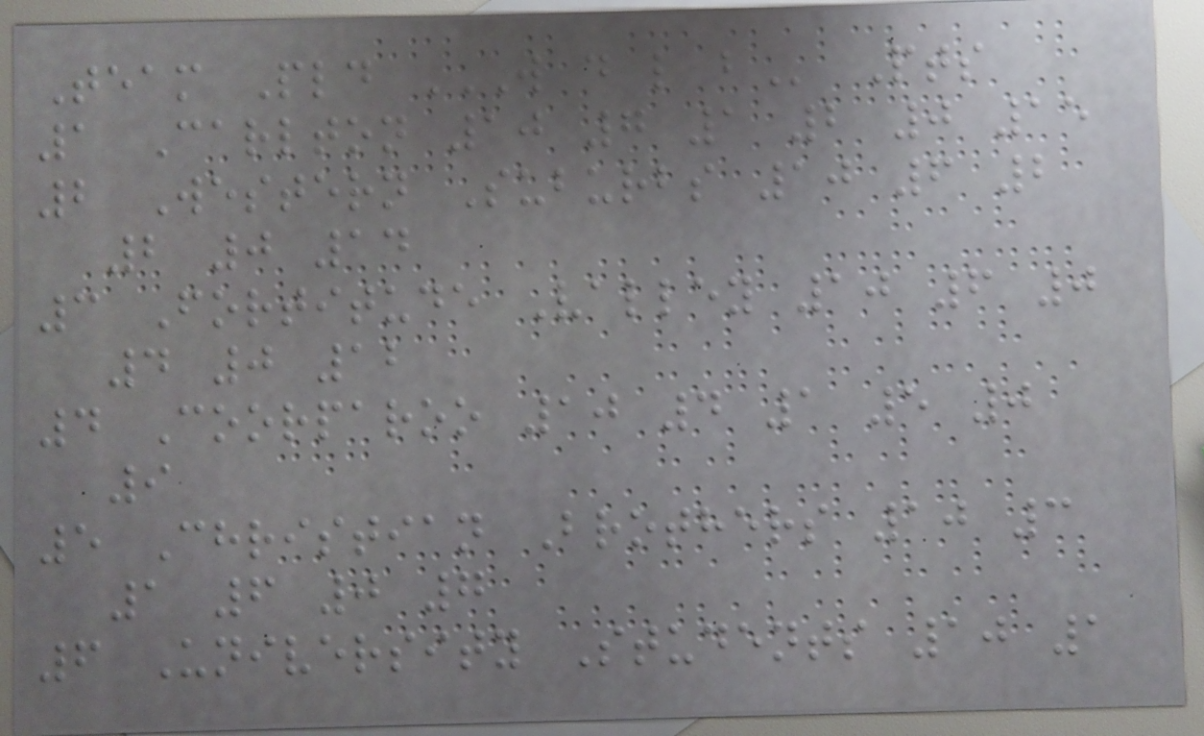Team Pld W D L B Pts
1 Carlton 10 7 1 2 0 15
2 Western Suburbs 10 6 2
2 0 14
3 Fortitude Valley 10 6 0
4 0 12
4 Coorparoo 10 4 1 5 0
9
5 Christian Brothers 10 3
1 6 0 7
6 University Students 10 1
